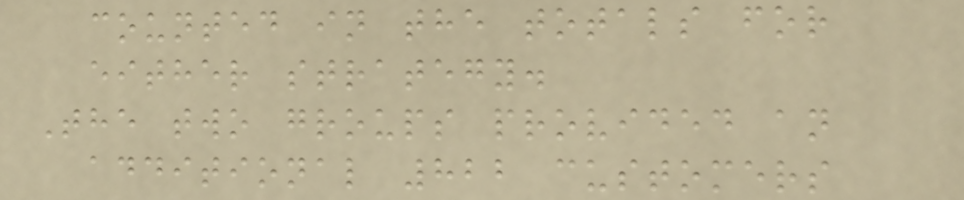counted in the totals for
either strategy.
The two groups provided an
additional 822 customers
